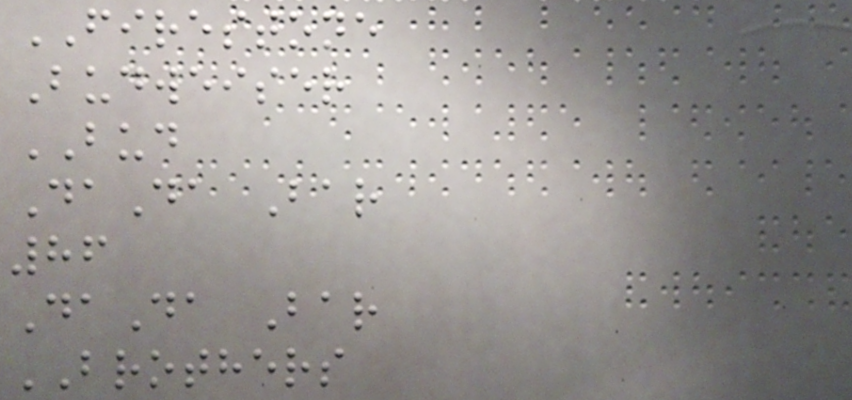FIRESTONE
Budweiser
BUD
DaDa Bar
86
DaDa Bar
BROTHERS
